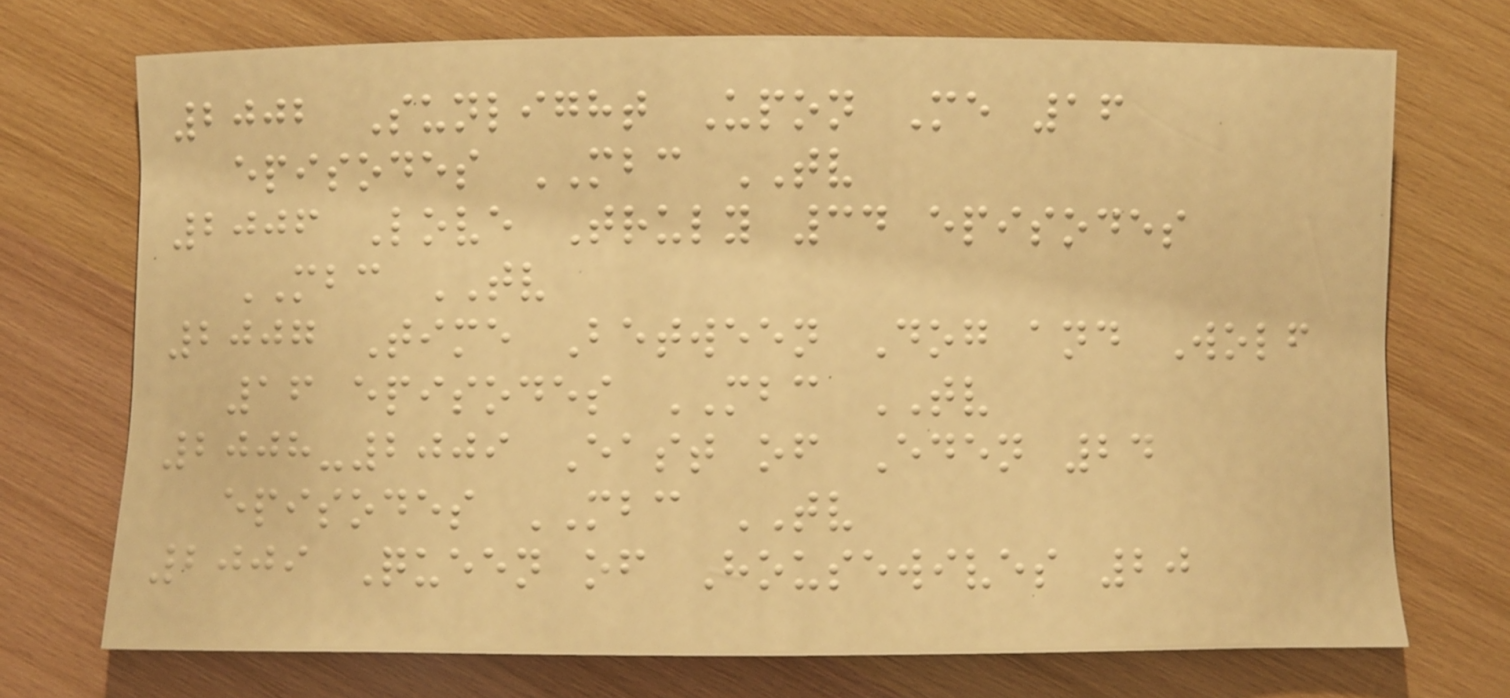2002 Sunlight Upon Me 16
episodes MBC TV
2006 Love Truly 34 episodes
MBC TV
2007 Time Between Dog and Wolf
16 episodes MBC TV
2008-2009 East of Eden 24
episodes MBC TV
2009 Queen of Housewives 20
